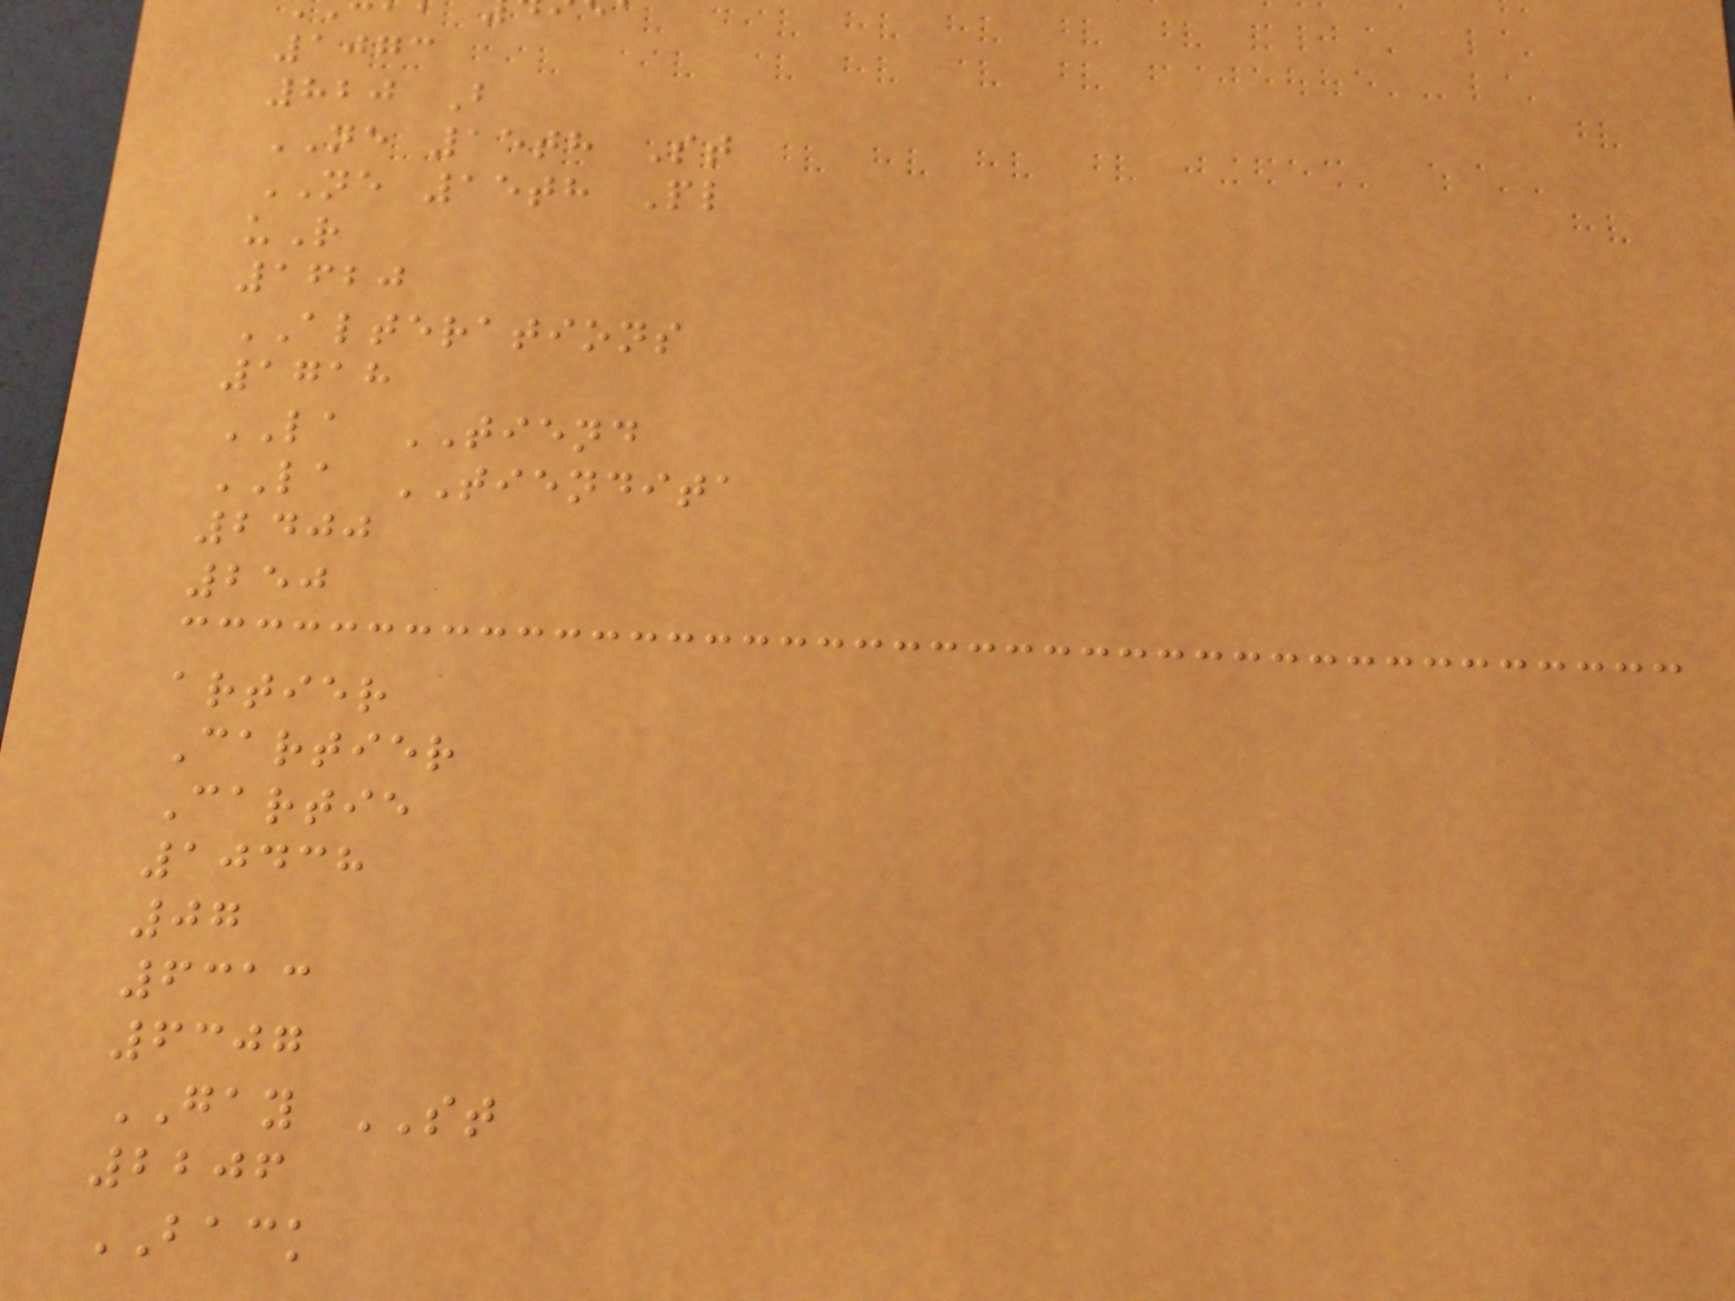1073
820 B
NE 15th St
NE 15th Pl
uR
1620
ALTERATIONS
1718
LA TIEND
LA TIENDITA
2400
250
artier
Cartier
Cartie
10438
07
6313
6307
GAY ST
2206
BACK
